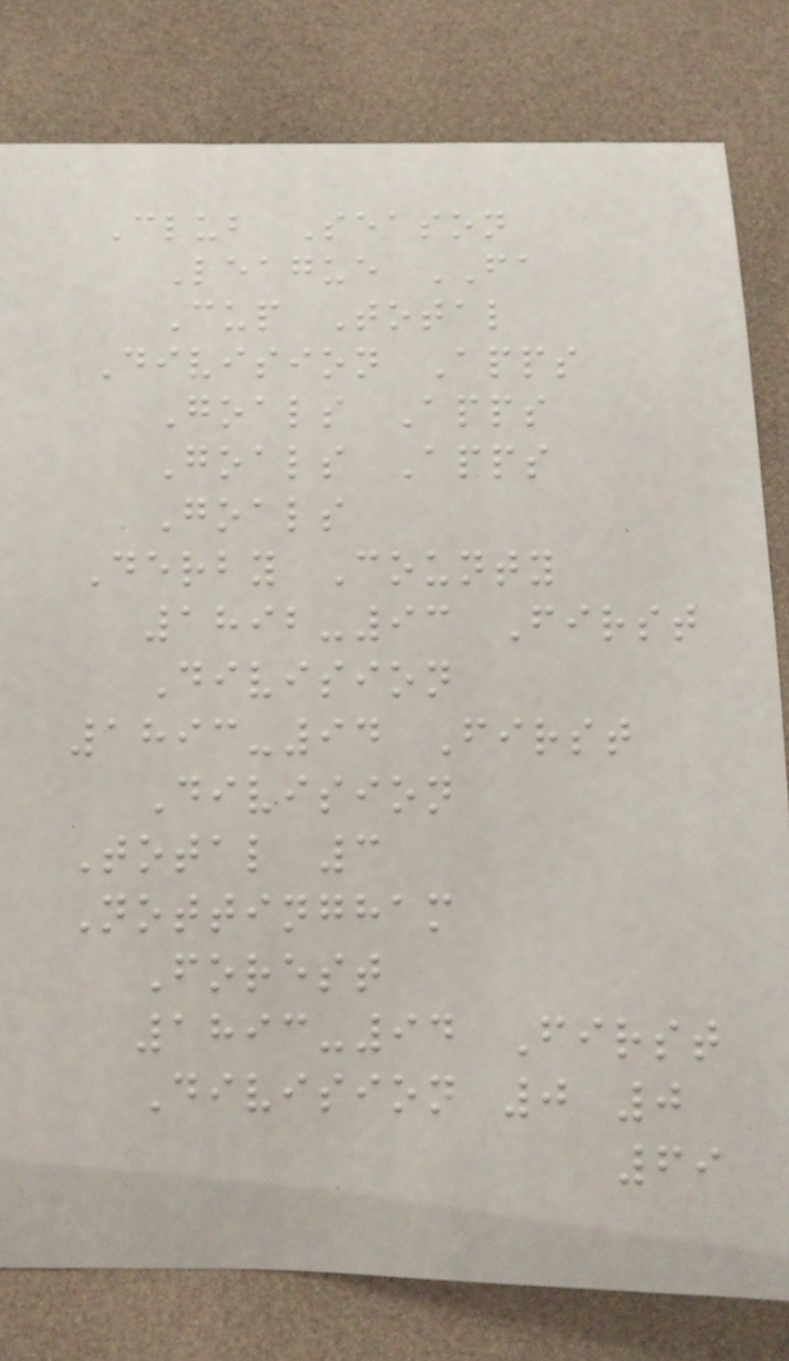Club Season
League FA
Cup Total
Division Apps
Goals Apps
Goals Apps
Goals
Derby County
1892-93 First
Division
1893-94 First
Division
Total 3
Nottingham
Forest
1893-94 First
Division 0 0
69
